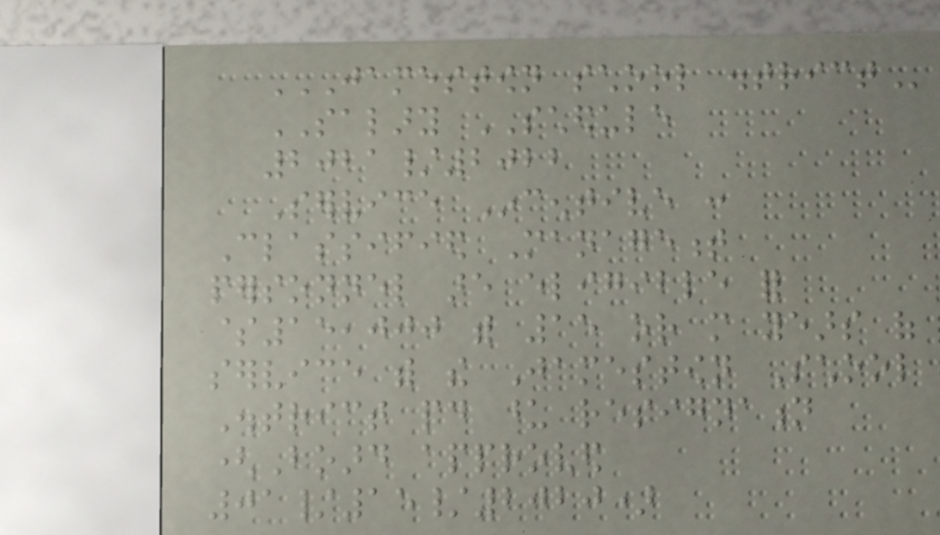JAMESTOWN SCHOOL DISTRICT
SALARY SCHEDULE
2021/2022
Service Incentive :
Classified Management
personnel are eligible for
$15,000 with 15 or more years of
service with the Jamestown School
District paid upon resignation
(Board approved
01/15/2020)
